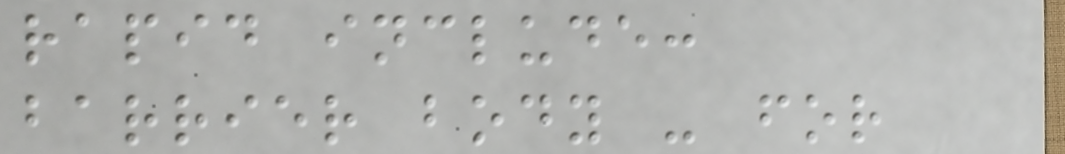rapid include:
barrier body - for
